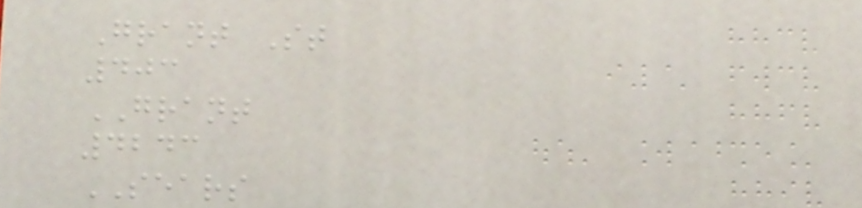Grant St
403
GRANT
4243
SEARS
